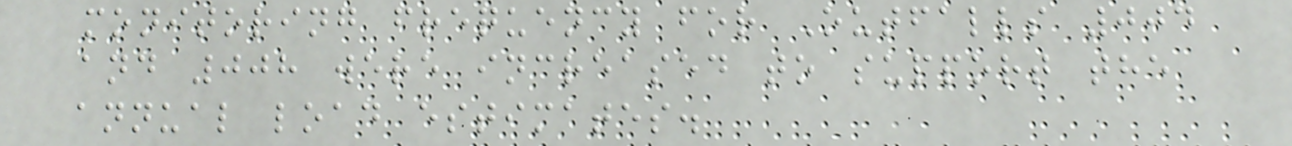monitoring frequency for Outfalls 004
and 008 were increased to support the
annual load estimates.
